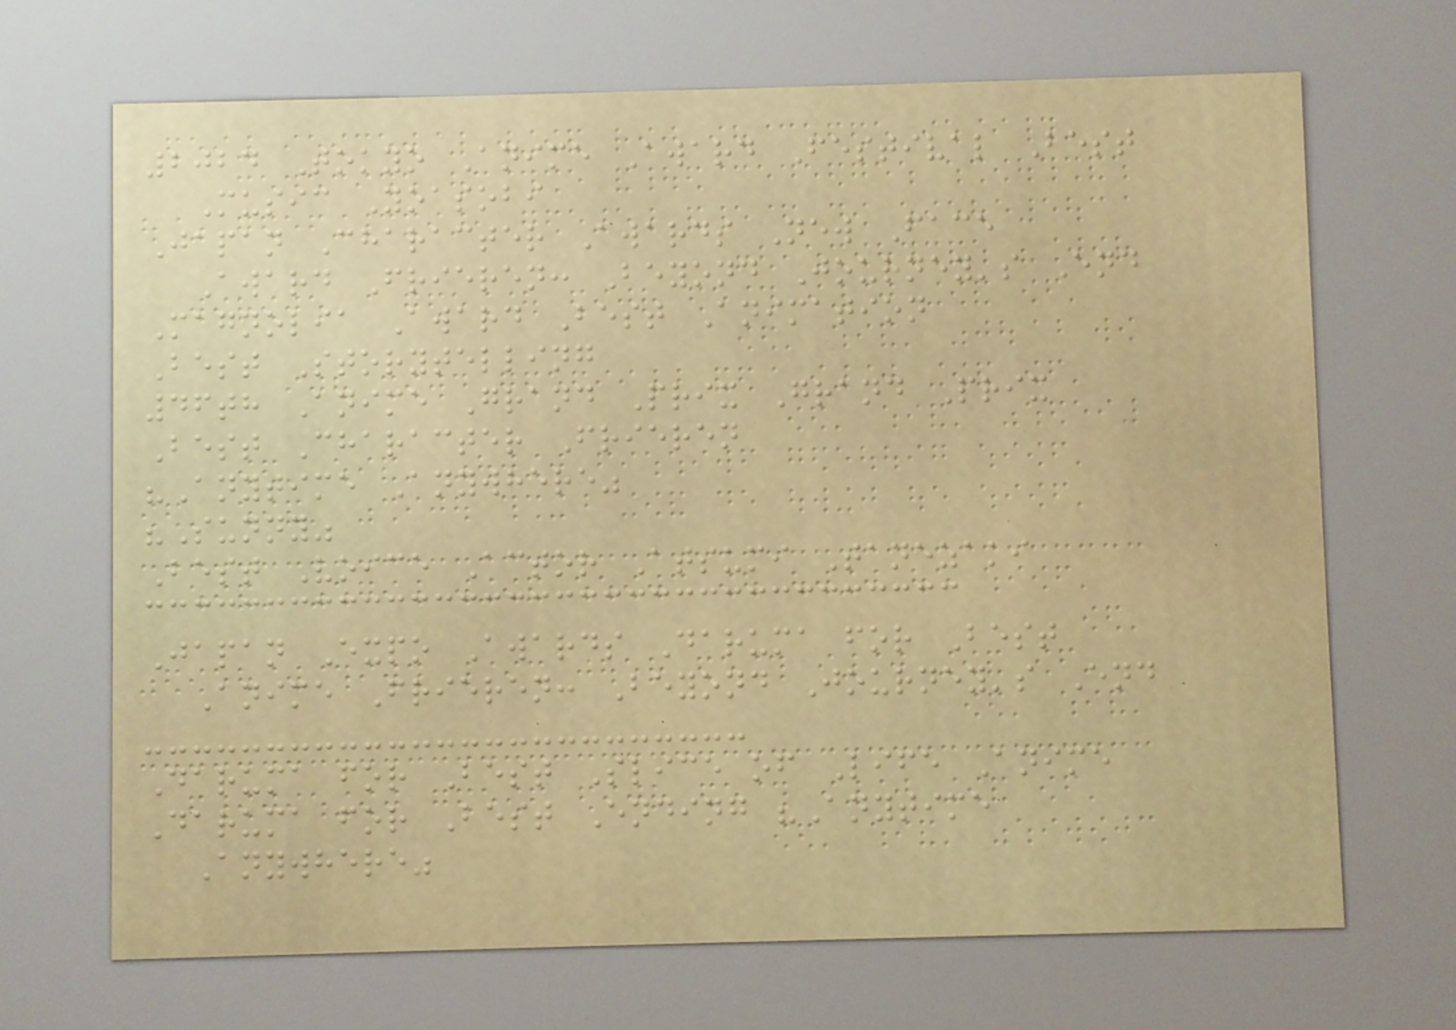2024 Tokyo Anime Award Festival Best
Music Yoasobi
Japan Character Awards New Face
Award Frieren: Beyond Journey's End
Magnolia Award Best Animation
Best Storytelling
46th Anime Grand Prix Grand Prix
Best Character Frieren
"Anytime Anywhere"
"Sunny"
Best Voice Actor Atsumi Tanezaki
Japan Expo Awards Daruma for Best
Anime Frieren: Beyond Journey's End
Daruma for Best Slice of Life Anime
Daruma for Best Ending "Anytime
Anywhere"
